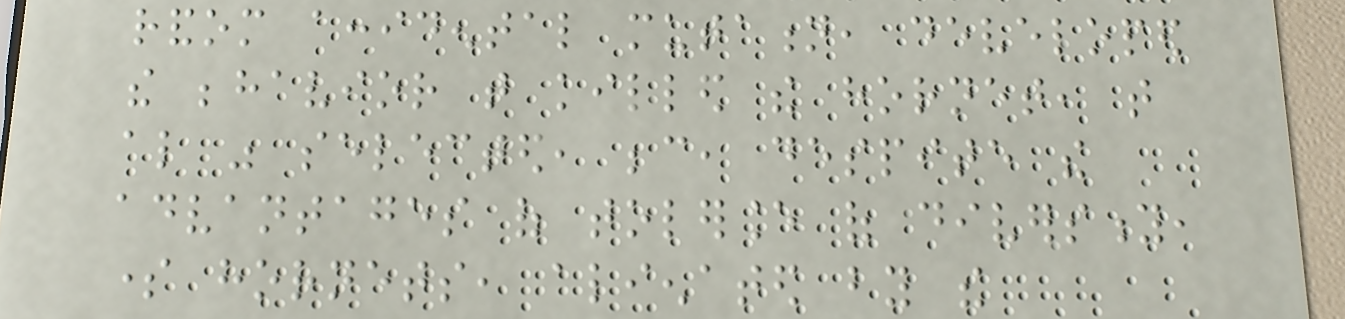random accidental mutation, developed
the behavior that killed the hornet, that
also was selected, because, despite the
advantages of tolerance of diversity,
some hornets, alienated by the
